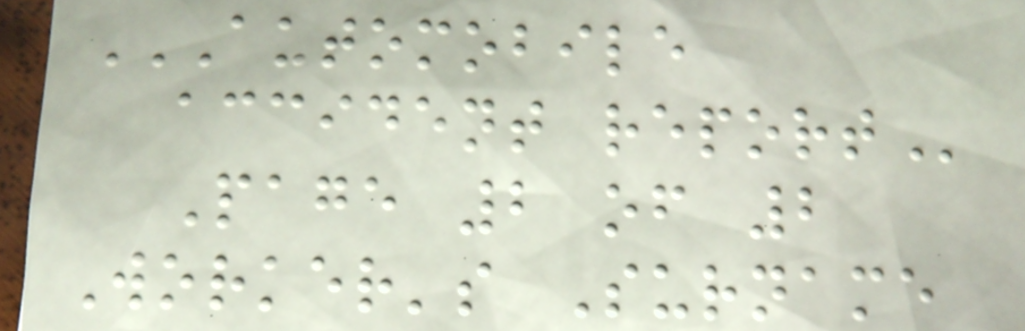AUTOMOBILE
ACCIDENT REPORT
Page 2 of 2
Worker's Surname
